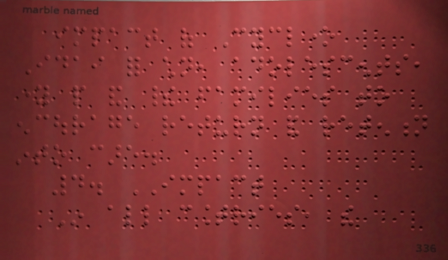impact of Cyclone
Idai for children, adolescents,
young people and their families to
encourage return and retention
into care.
4. IMPACT
In all countries, the
